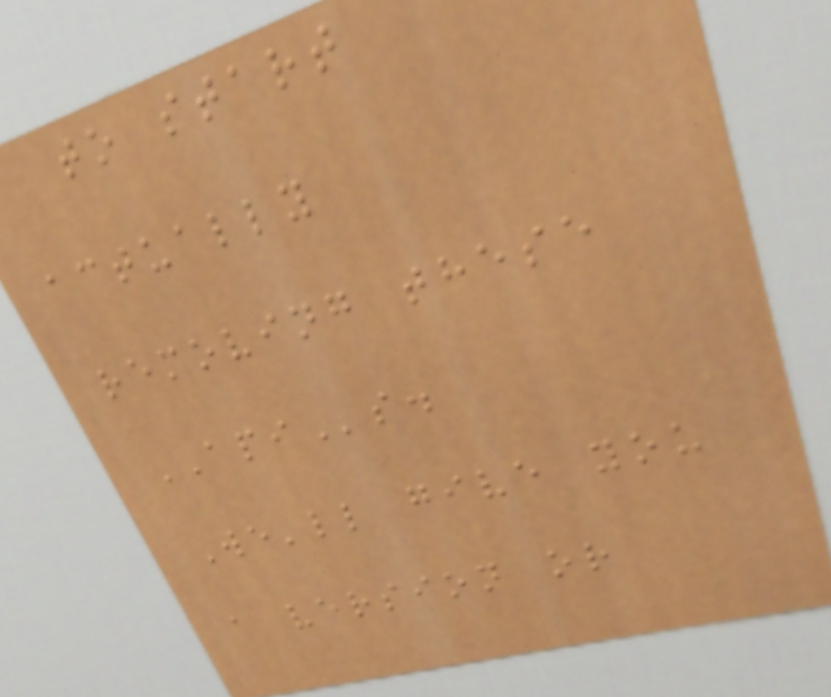to start
actually
removing these
APIs.
We'll give you
a version or
